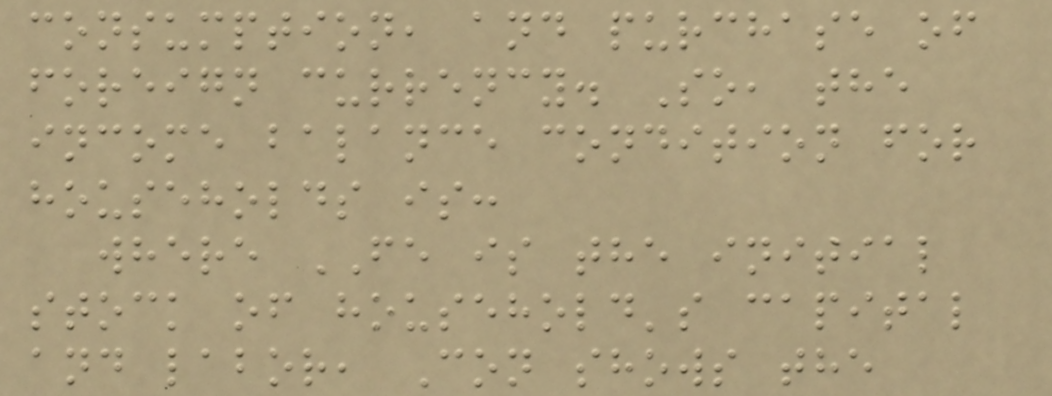consumption, and purchase of
foreign currency. So, the
income balance condition for
households is:
where FE is the initial
stock of household's capital
and labor, Con shows the
